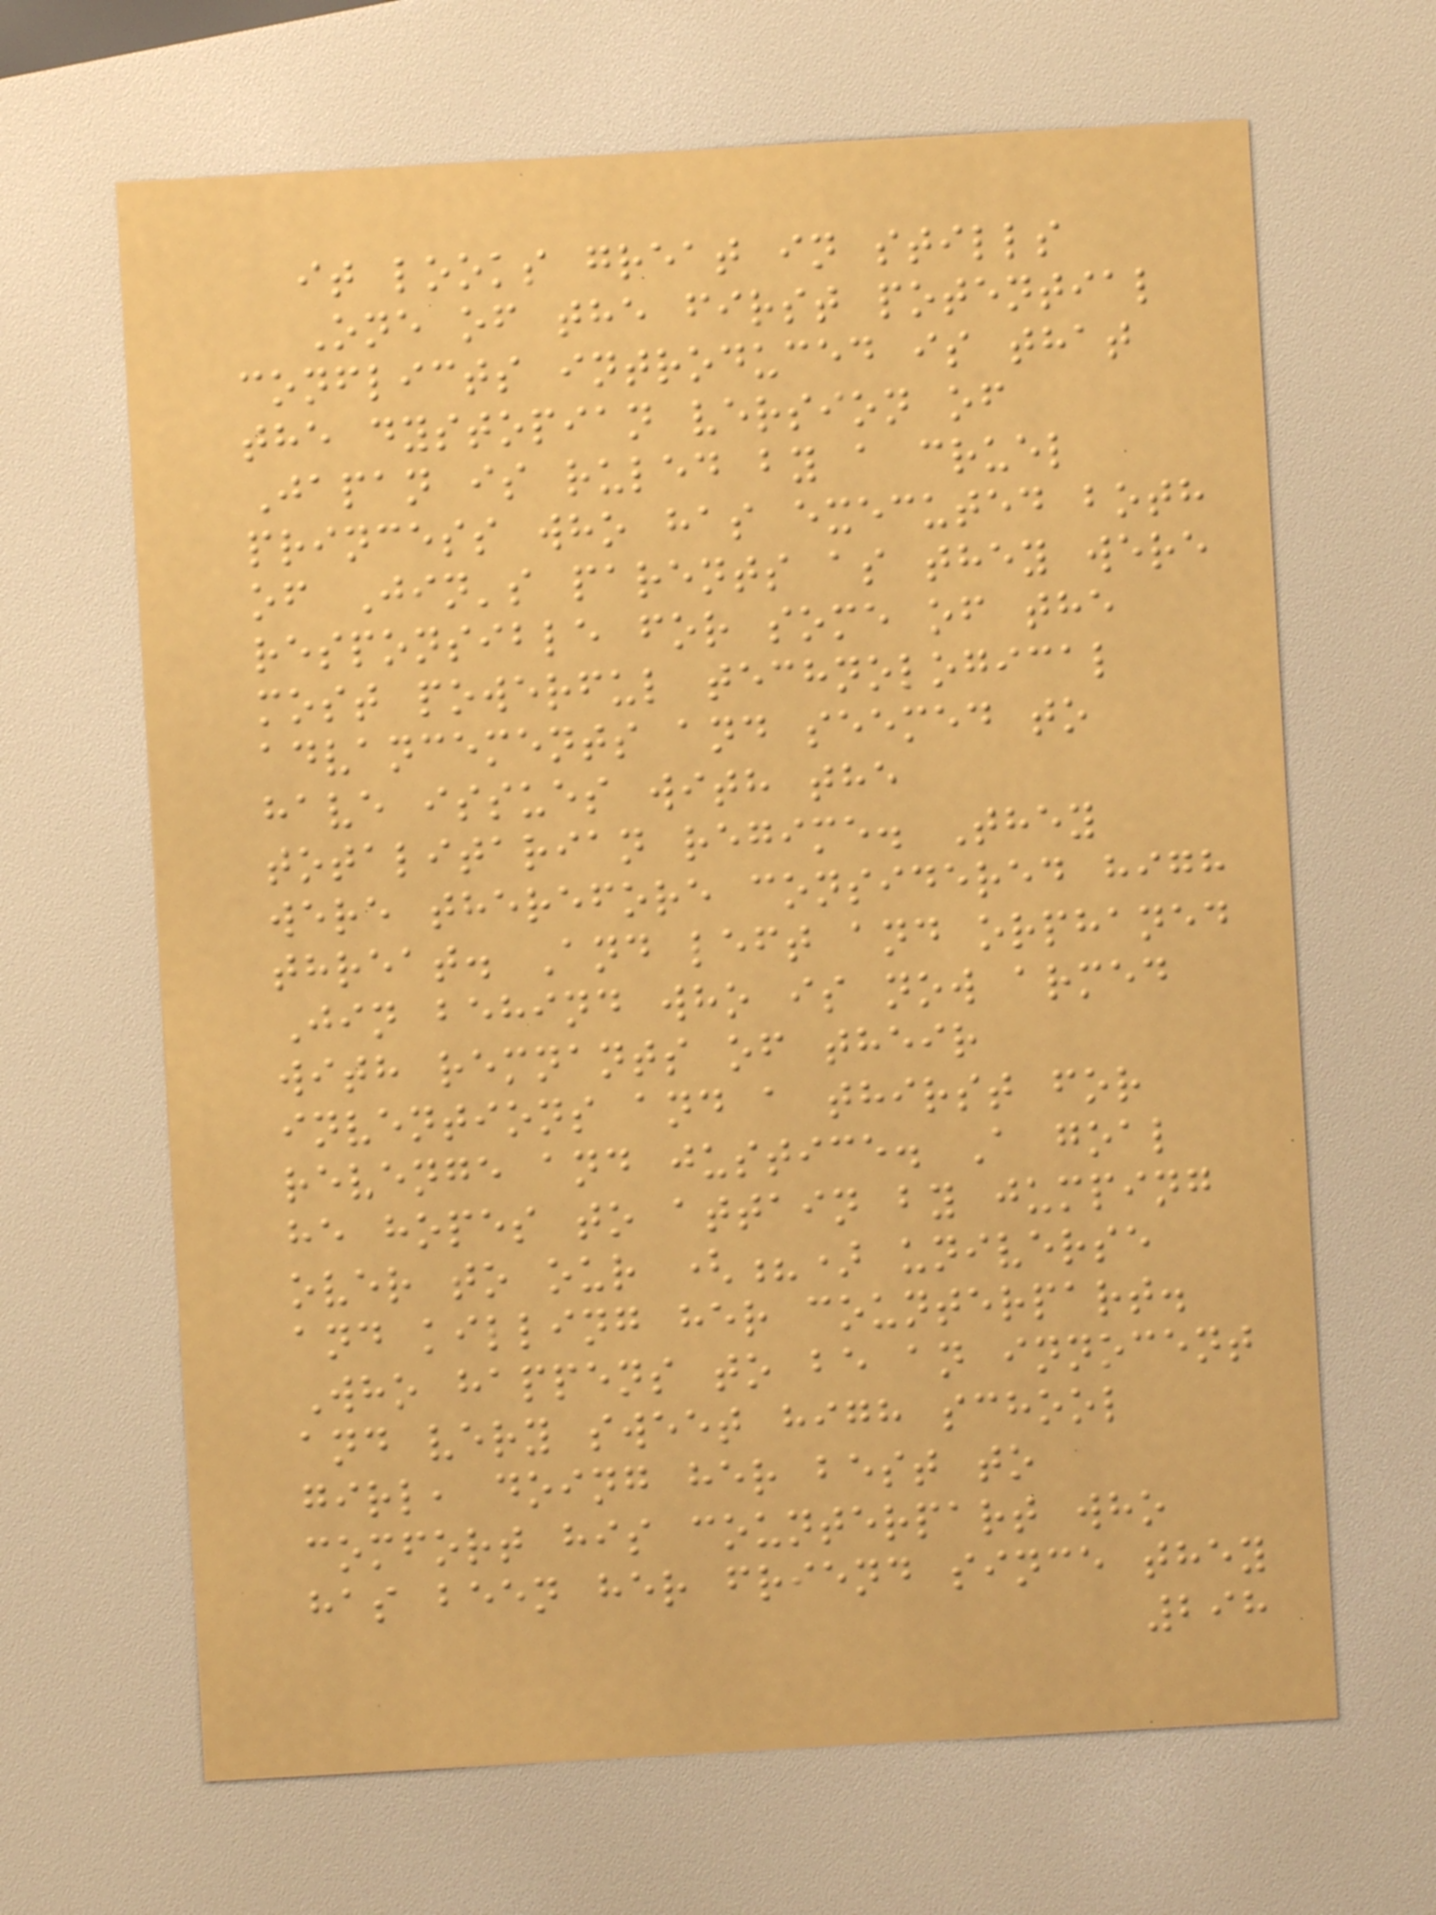it looks great in stills
One of the first potential
conflicts introduced is that
the dystopian version of
Japan is ruled by a cruel
princess who has executed both
of Jin's parents as they were
responsible for some of the
most powerful technological
advancements and seemed to
have issues with the
totalitarian regime. They
were therefore considered high
threat. And left and orphaned
Jin behind who is now armed
with remnants of their
inventions and a thirst for
revenge and justice. A goal
he hopes to attain by jumping
over to our (?) universe
and killing her counterpart.
Who happens to be an innocent
and very sweet high school
girl, doing her best to
comfort his counterpart who
has been her friend since they
298
